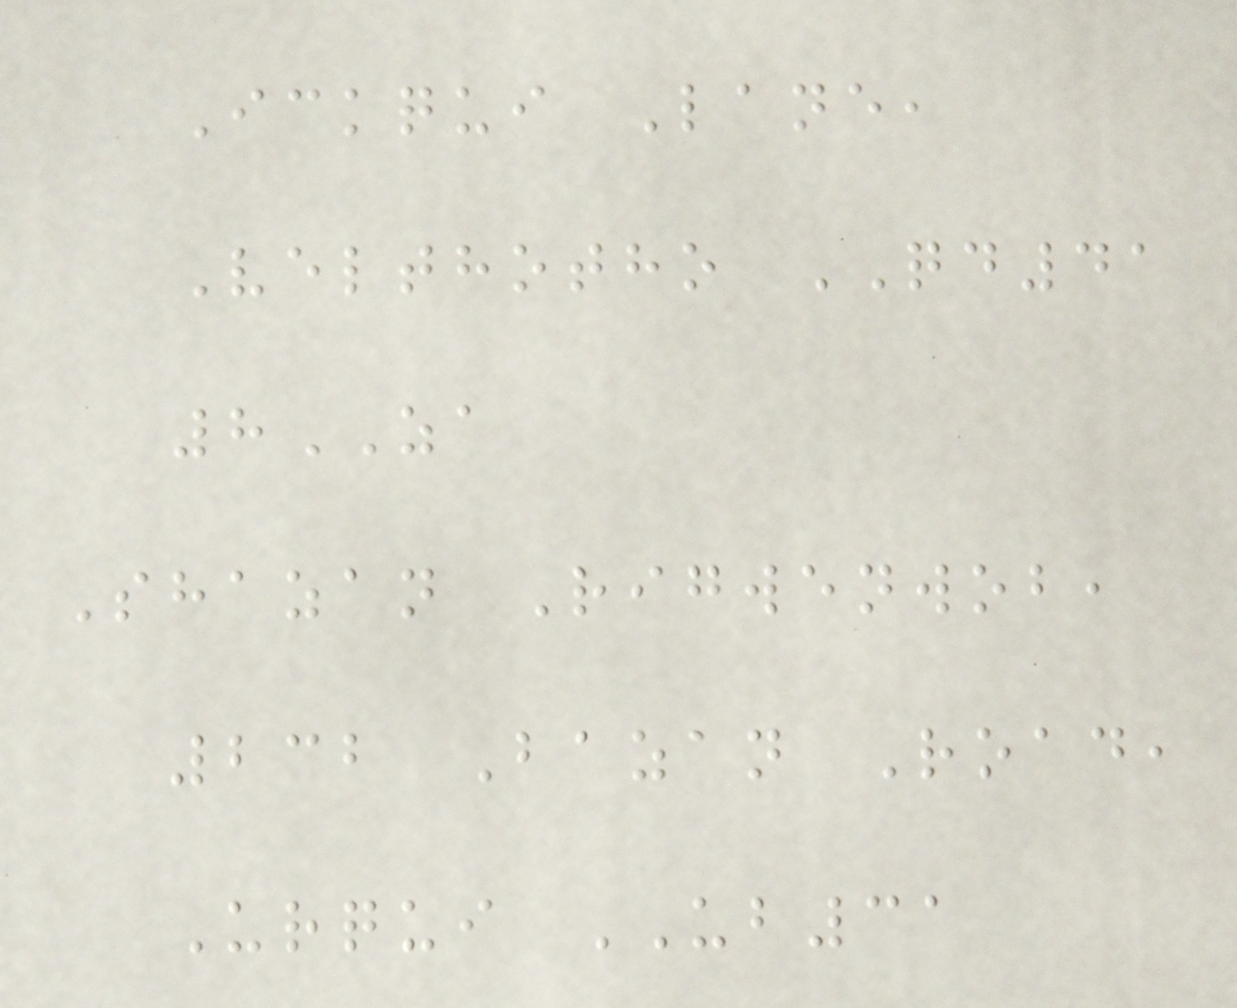Ickqui Lane,
Velthotho QD41
8ZA
Shazan Rigwenwob,
232 Bazan Road,
Urqui UB31
